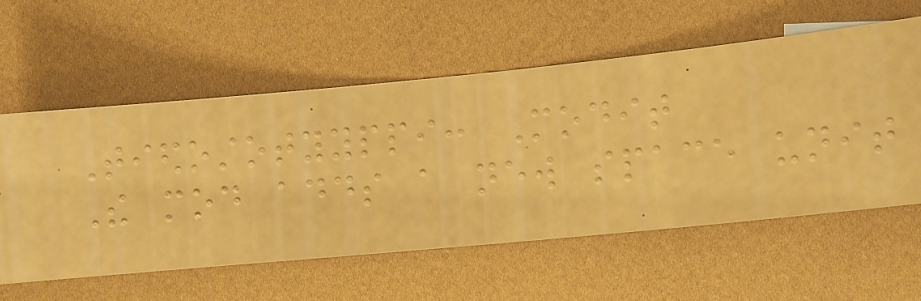Tiedostotyyppi: Modit
The mod adds a new space unit
